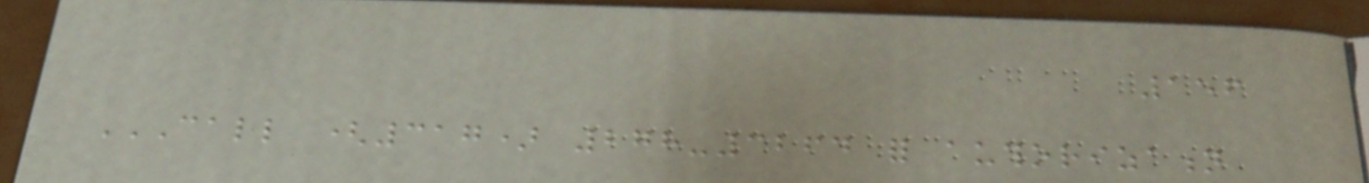156
CALL (317) 278-3264 FOR AUTHORIZATION
